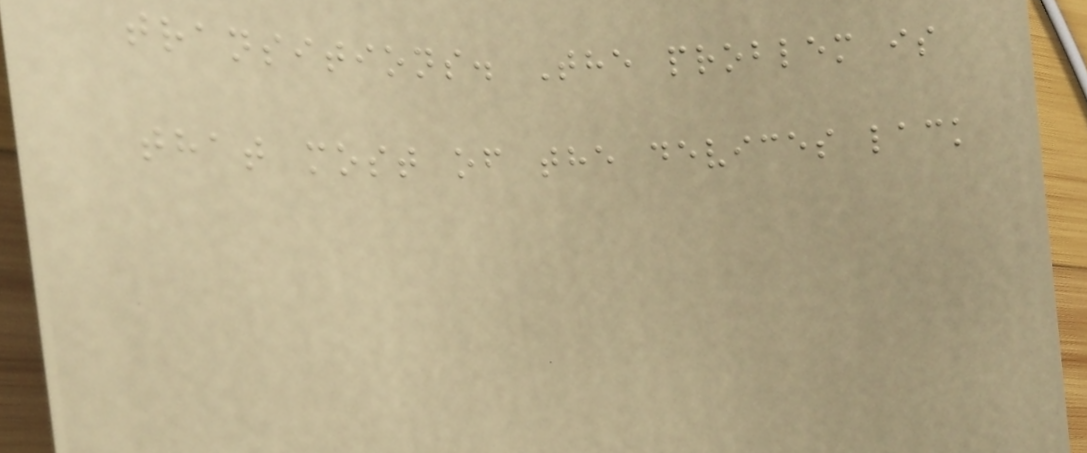transitions. The problem is
that most of the devices lack
